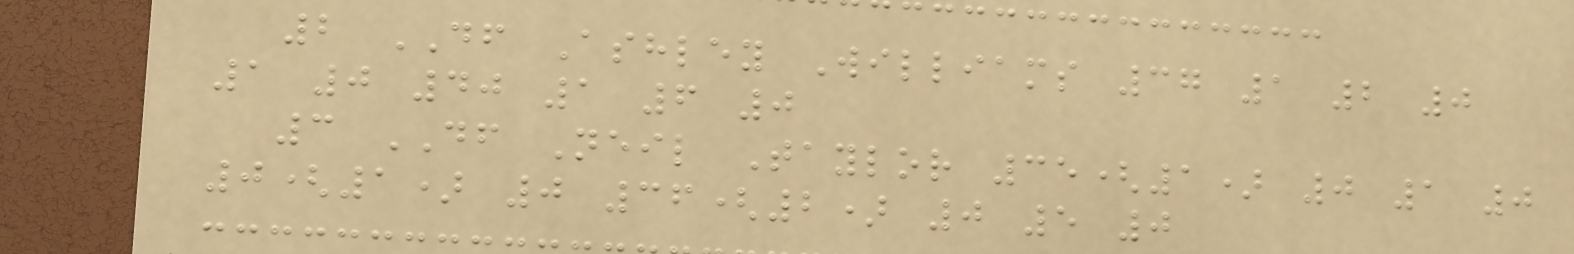2 DF Ashley Williams 37 1 2 0
1 0 40 1 6 0
3 DF Neil Taylor 35(1) 0 1 0
0(1) 0 36(2) 0 5 0
